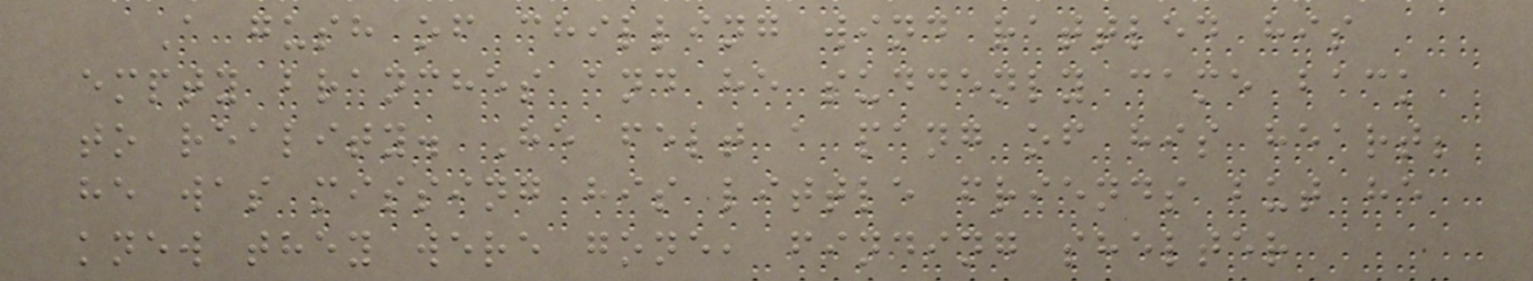A gush of chilling wind rattled his
empty branches and he suddenly came back
to reality. He felt a pang of his heart;
he was missing his little friends but he
knew they were gone, finding shelter
